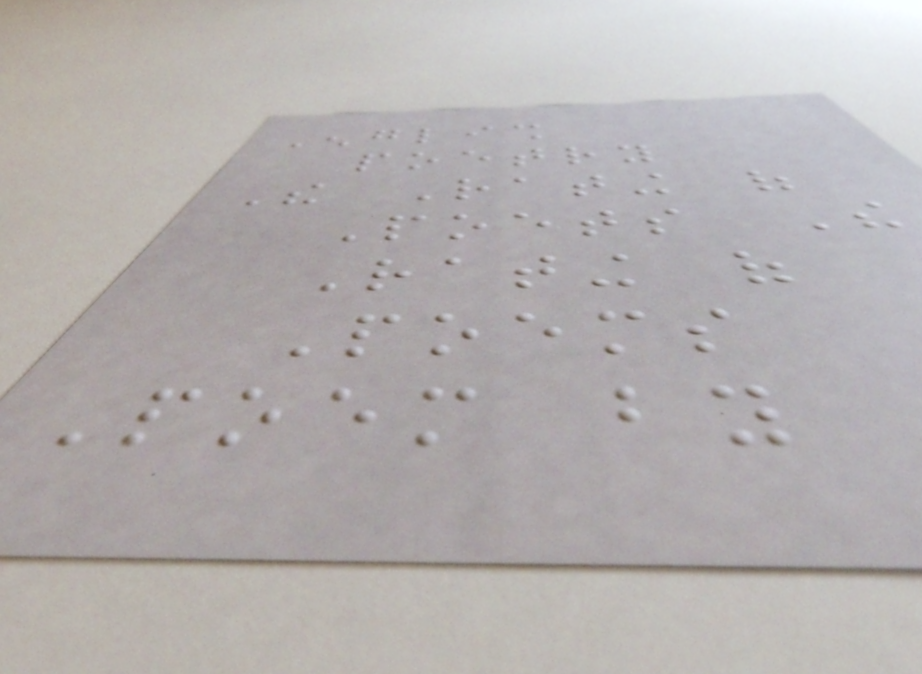English
poetry
The Rating of
Poets The
Rating of
Poems
Poem by
